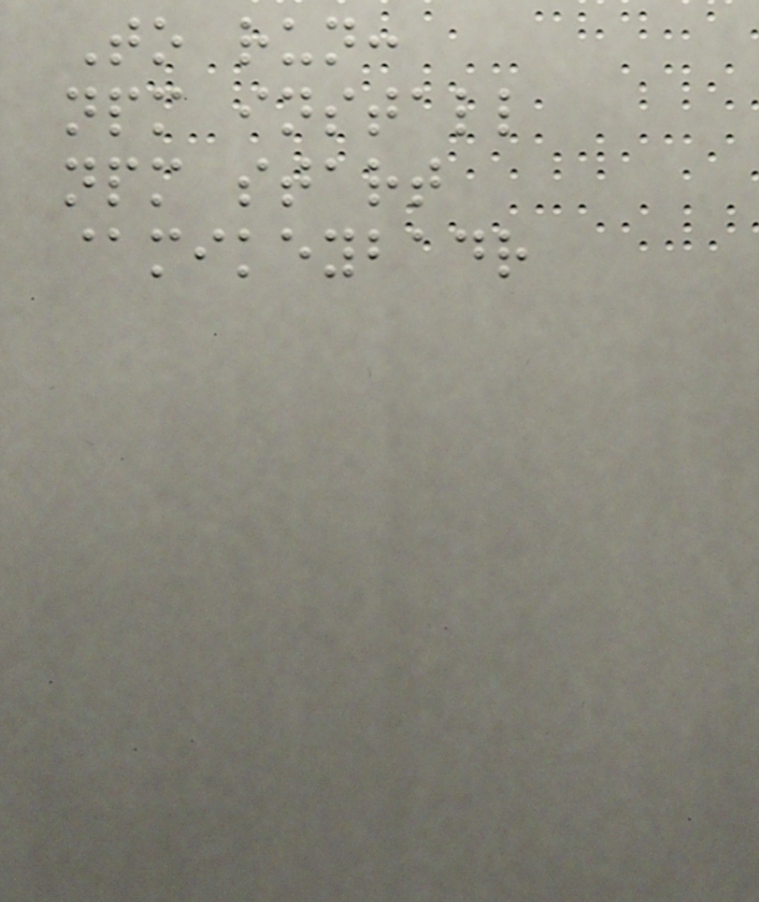To run:
npm install
npm start
@mikeybadr
